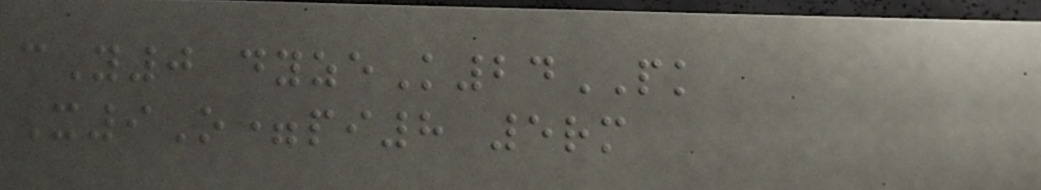cY0 dyzeK24PK
X9O=pi8 5rm
